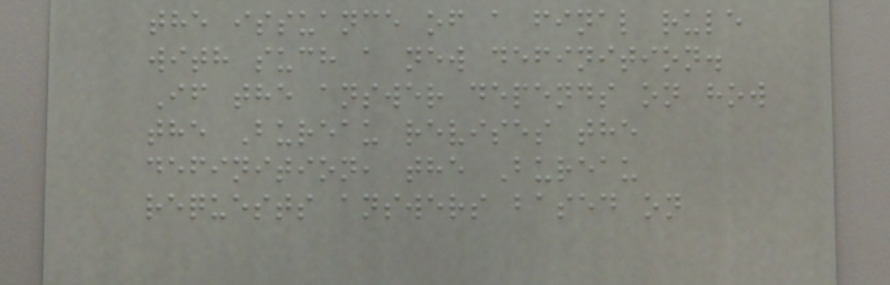the issuance of a final rule
with such a new definition.
If the answer depends on how
the Bureau revises the
definition, the Bureau
requests answers based on
